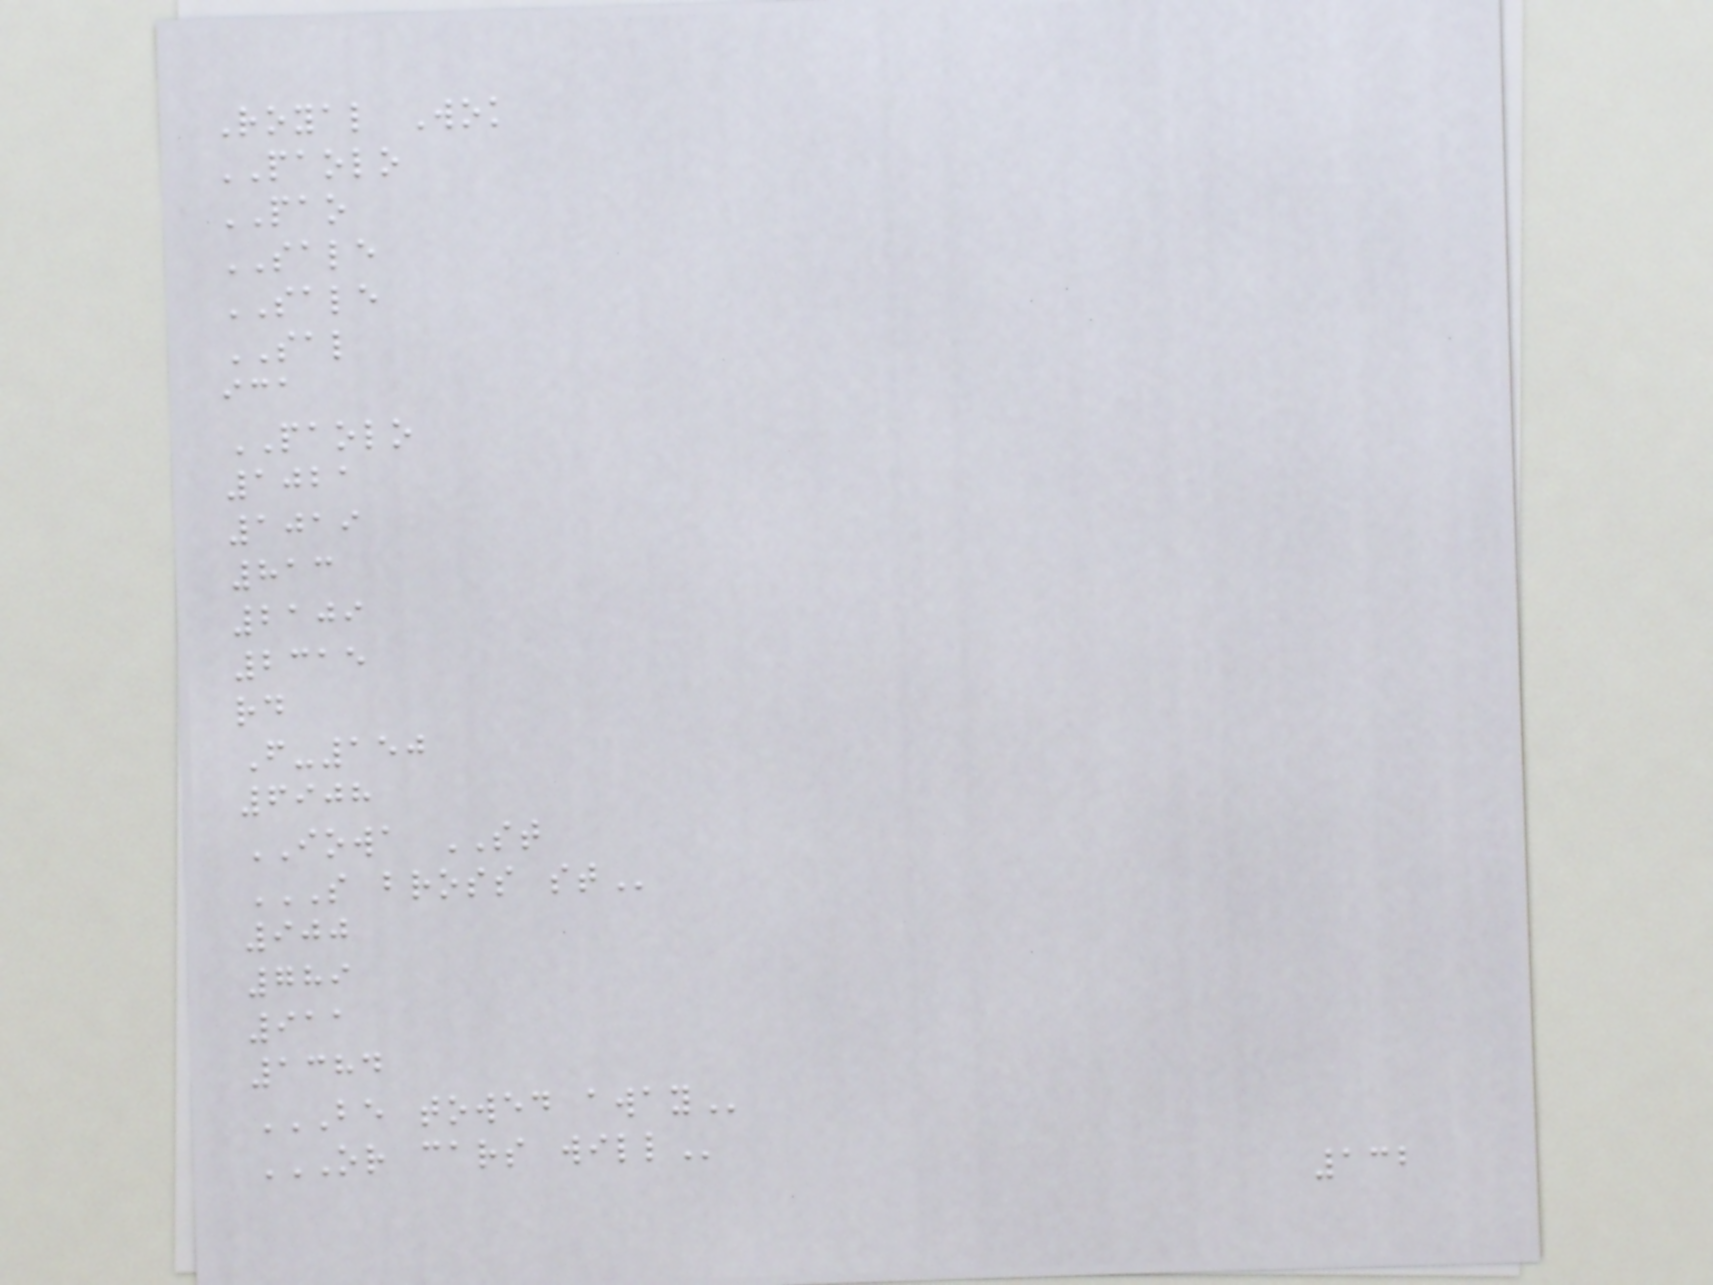Royal Wok
PAOLO
PAO
SALE
SALE
SAL
ica
PAOLO
1021
1019
813
2109
2315
rd
F-150
6908
IOWA ST
S BROSS ST
900
789
911
1384
BE TOWED AWAY
OR CARS WILL
132
